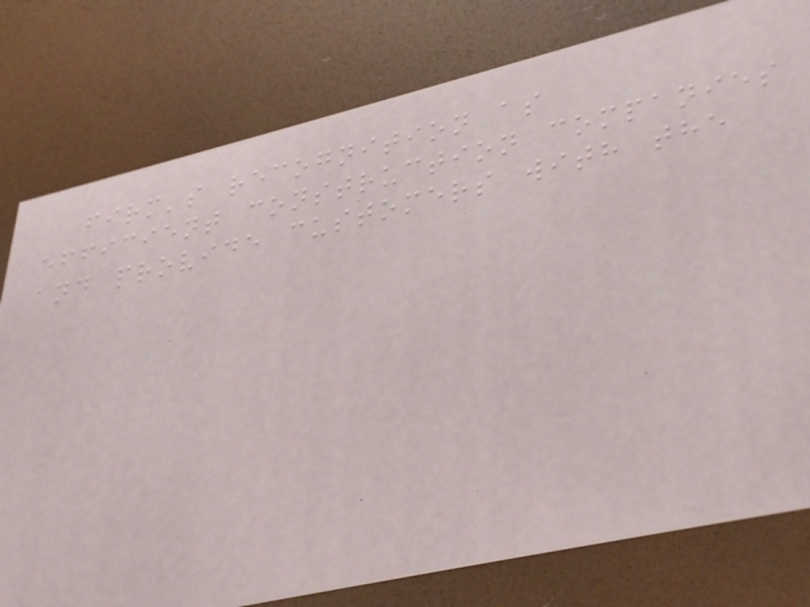firm's recognition as
efficient construction companies
and provide customers with the
